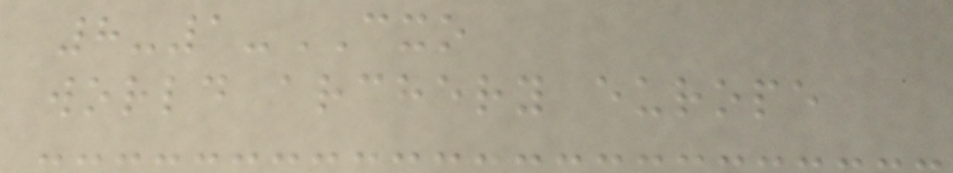8-1-CXO
world archery europe
